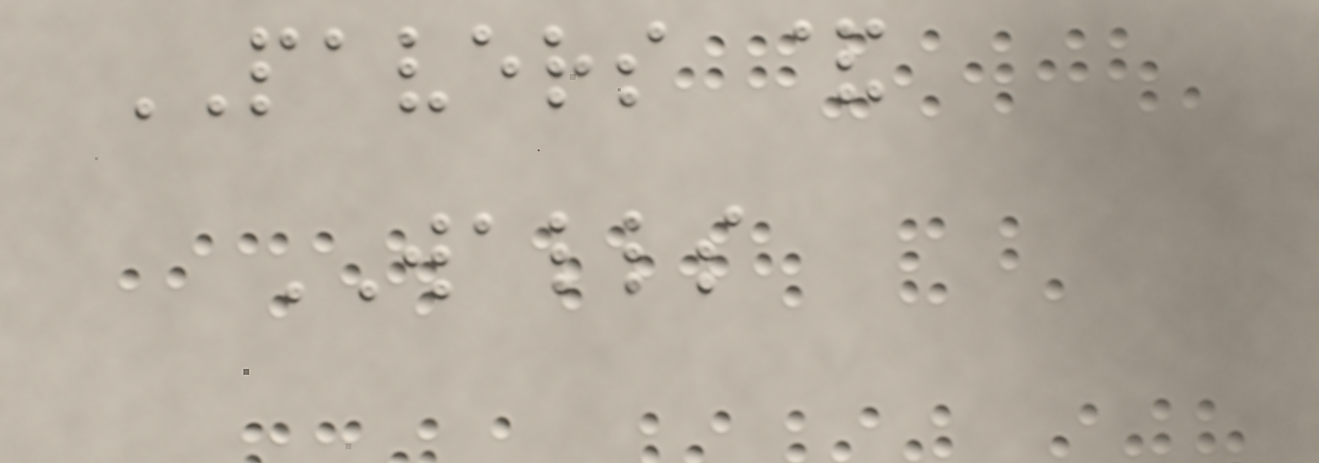PAVERS &
WALLS
